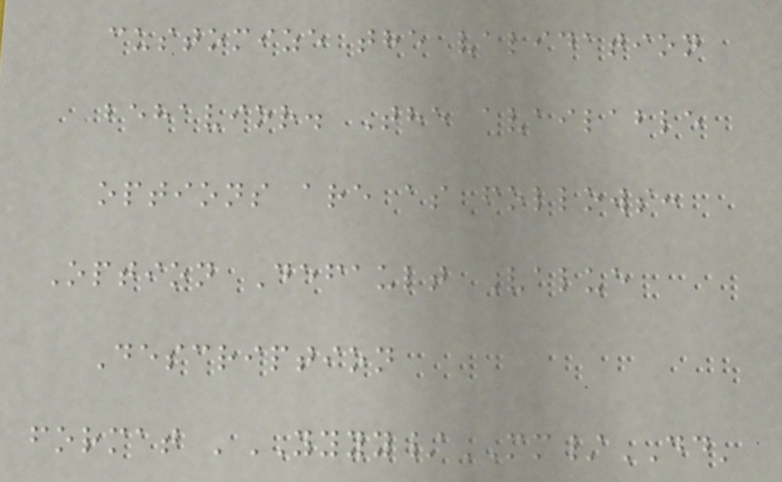customize the validation
behavior. The available
options are as follows:
Option Default Value
Description
format 'YYYY/MM/DD'
